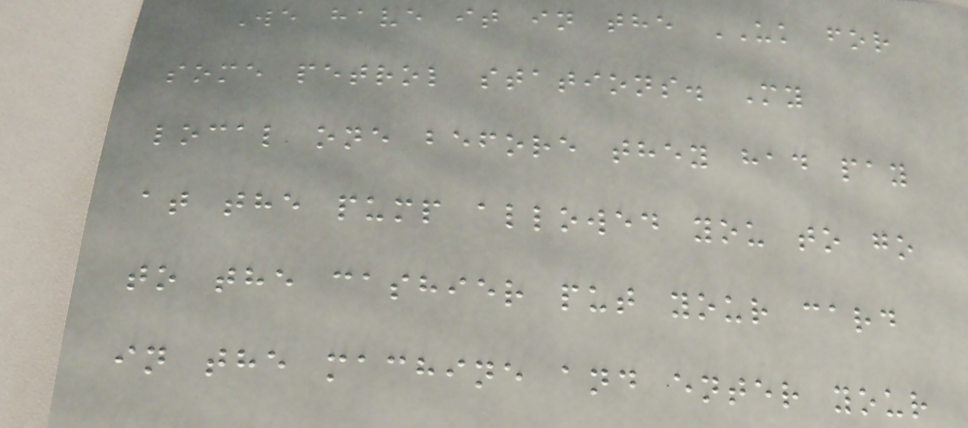We have it in the UK for
some petrol stations. My
local one before they had pay
at the pump allowed you to go
to the cashier put your card
in the machine and enter your
